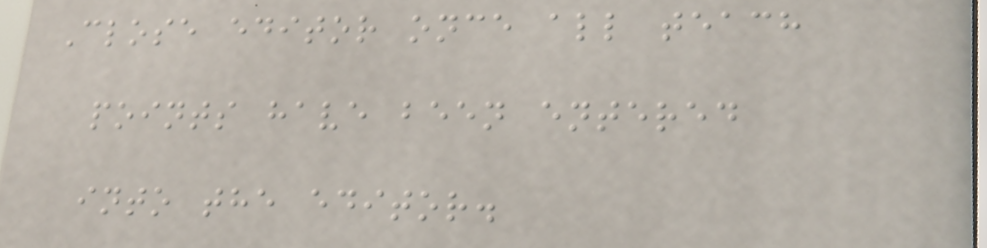Close editor once all teach
points have been entered
into the editor.
